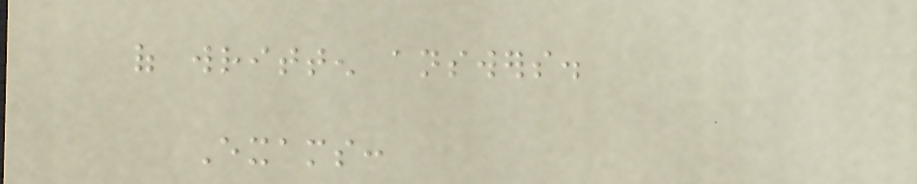of written answers.
Exams:
